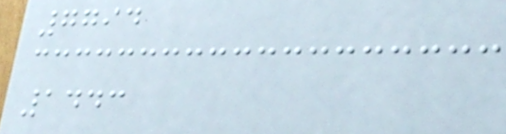7794
1443
